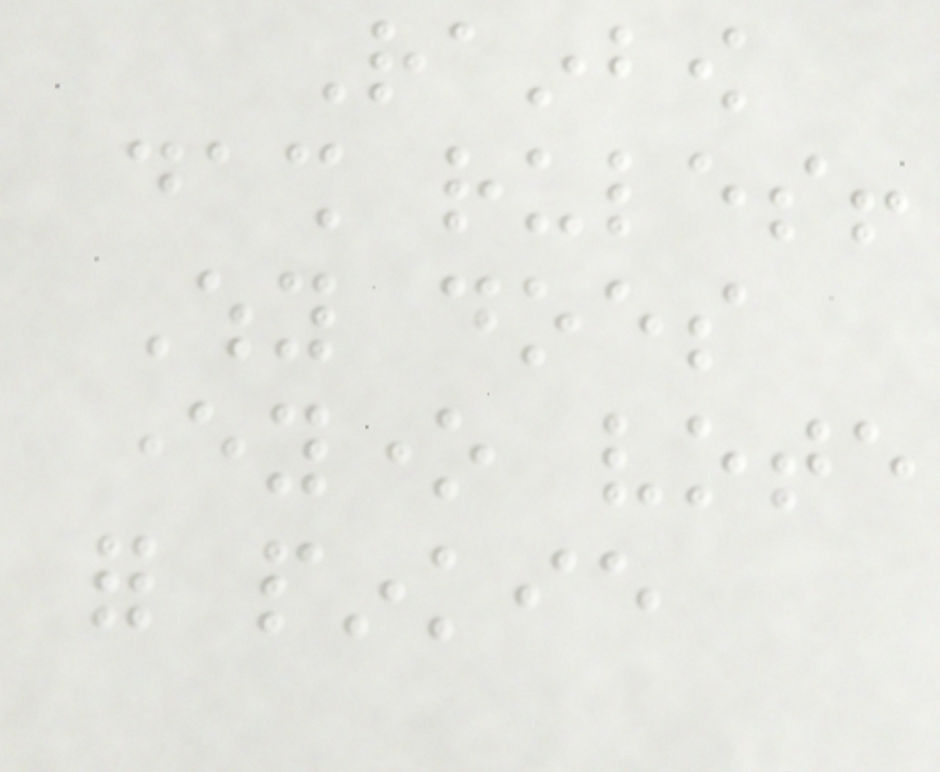Rainbow
dash rules!
Why does
everyone vote
for pinkie
